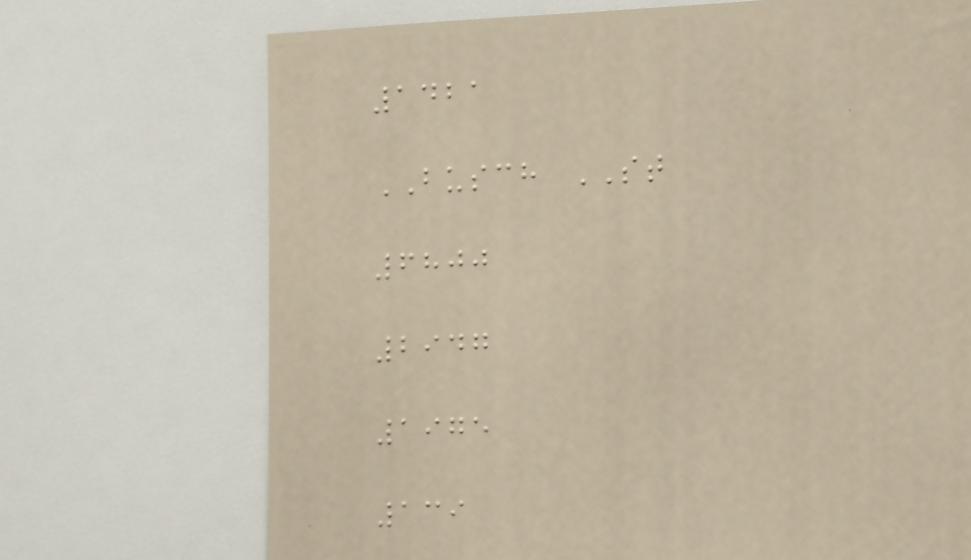1421
BUSCH ST
6800
2947
1975
139
